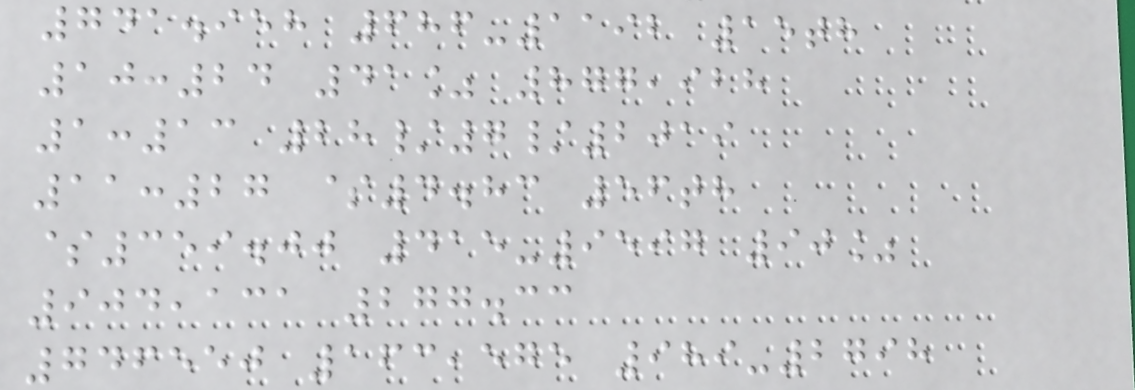741.958 686-1192 15th
10:24 41% 877,928
1:13 28/7/2019
11:27 $4.83 56th
$359.00 415-9597 90%
904,131 277.33
746550 163,575 989-2798
